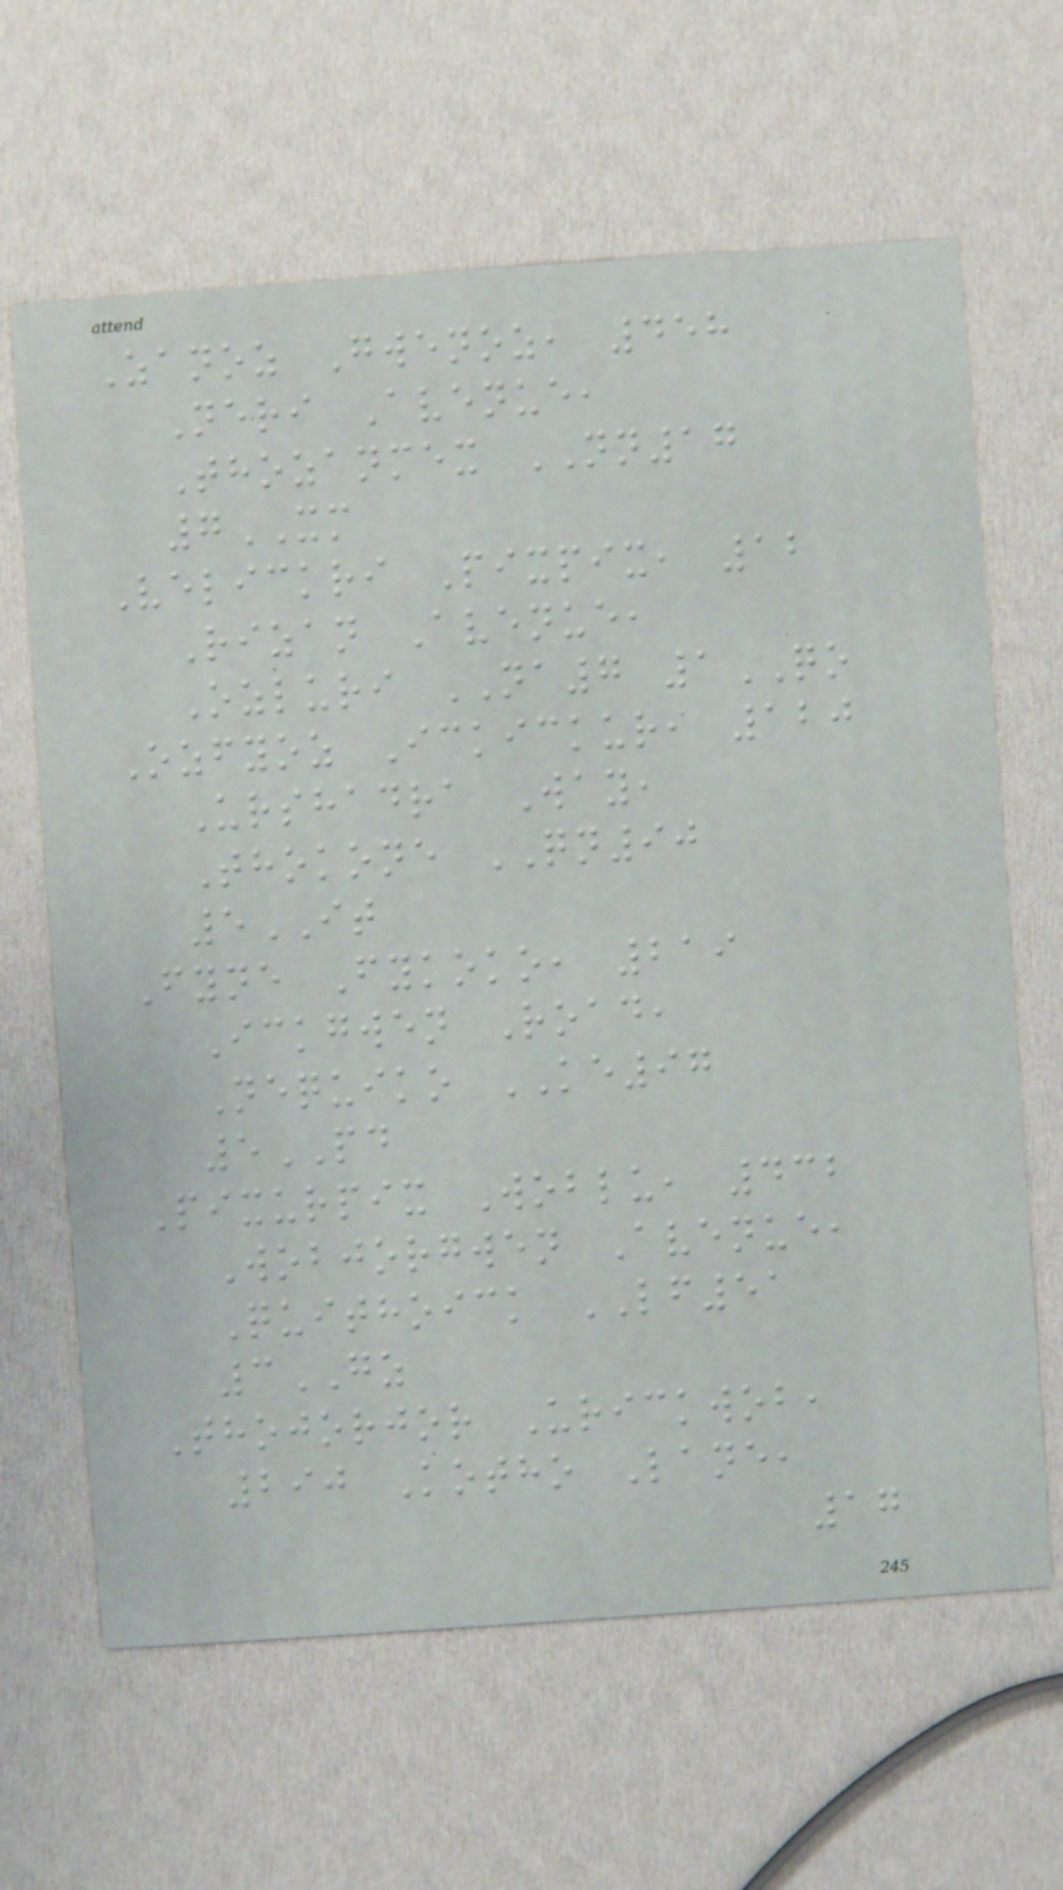Zanoz Gwenoz, 458
Neri Avenue,
Thozanmex NN17
7XM
Velickri Pixpix, 12
Rizan Avenue,
Ozluri NA7 1QO
Ozfyoz Ickickur, 120
Urshadra Way,
Thokone QN90
5IT
Fyne Fykoko, 219
Ickgwen Road,
Nequiko KE97
5PD
Pixurpix Woblu, 432
Wobjorgwen Avenue,
Quithoick LF51
3GZ
Thojorjor Urickwob,
290 Kotho Lane,
17
